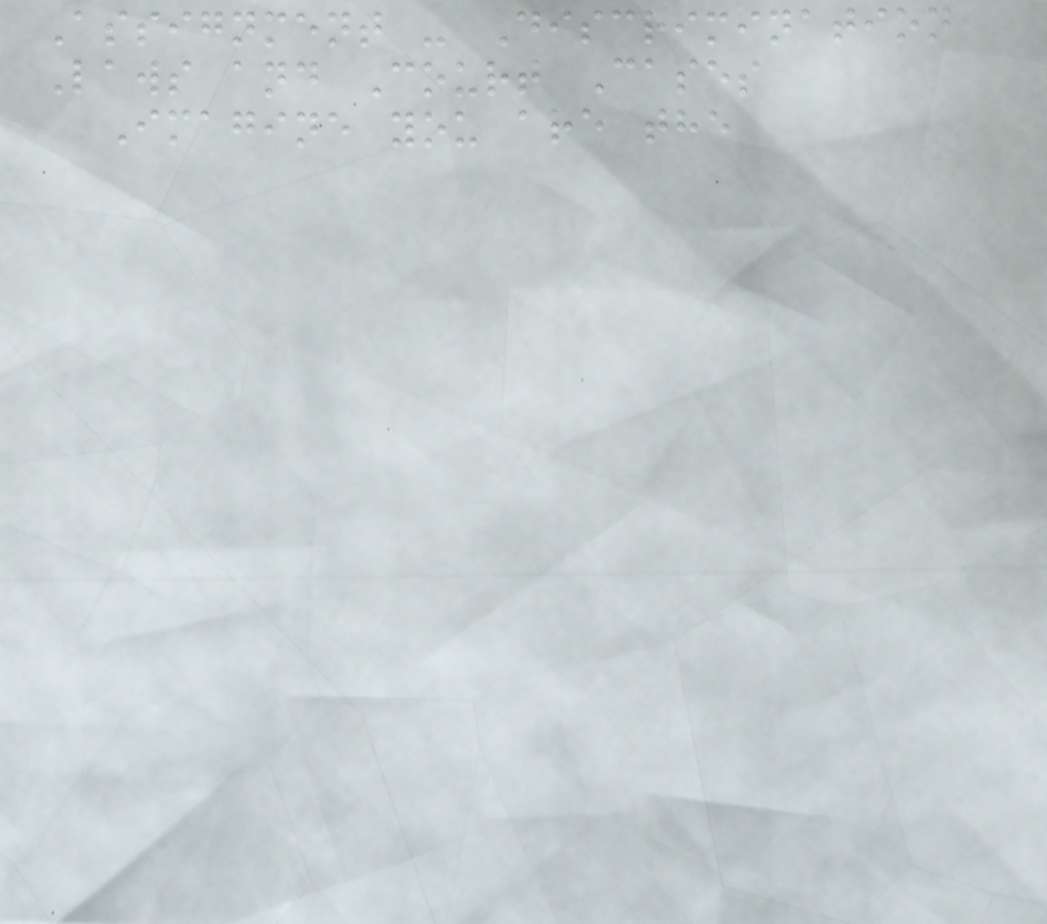Assignment - Discrimination
Laws and Court Cases
Imagine you are the
